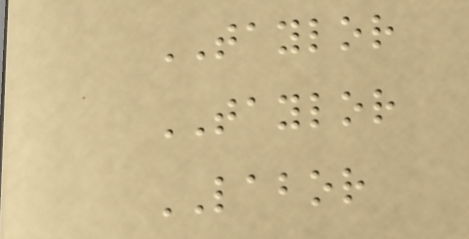TAYLOR
TAYLOR
LABOR
